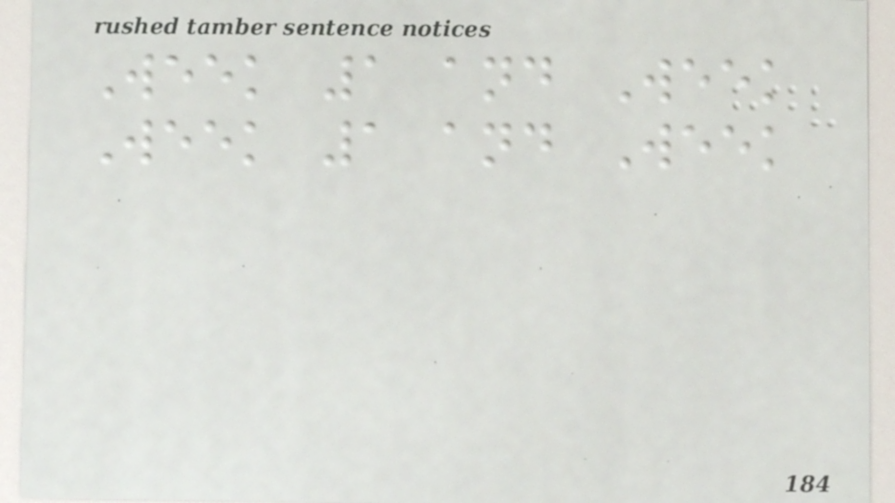Week 1 and Week
Week 1 and Week
